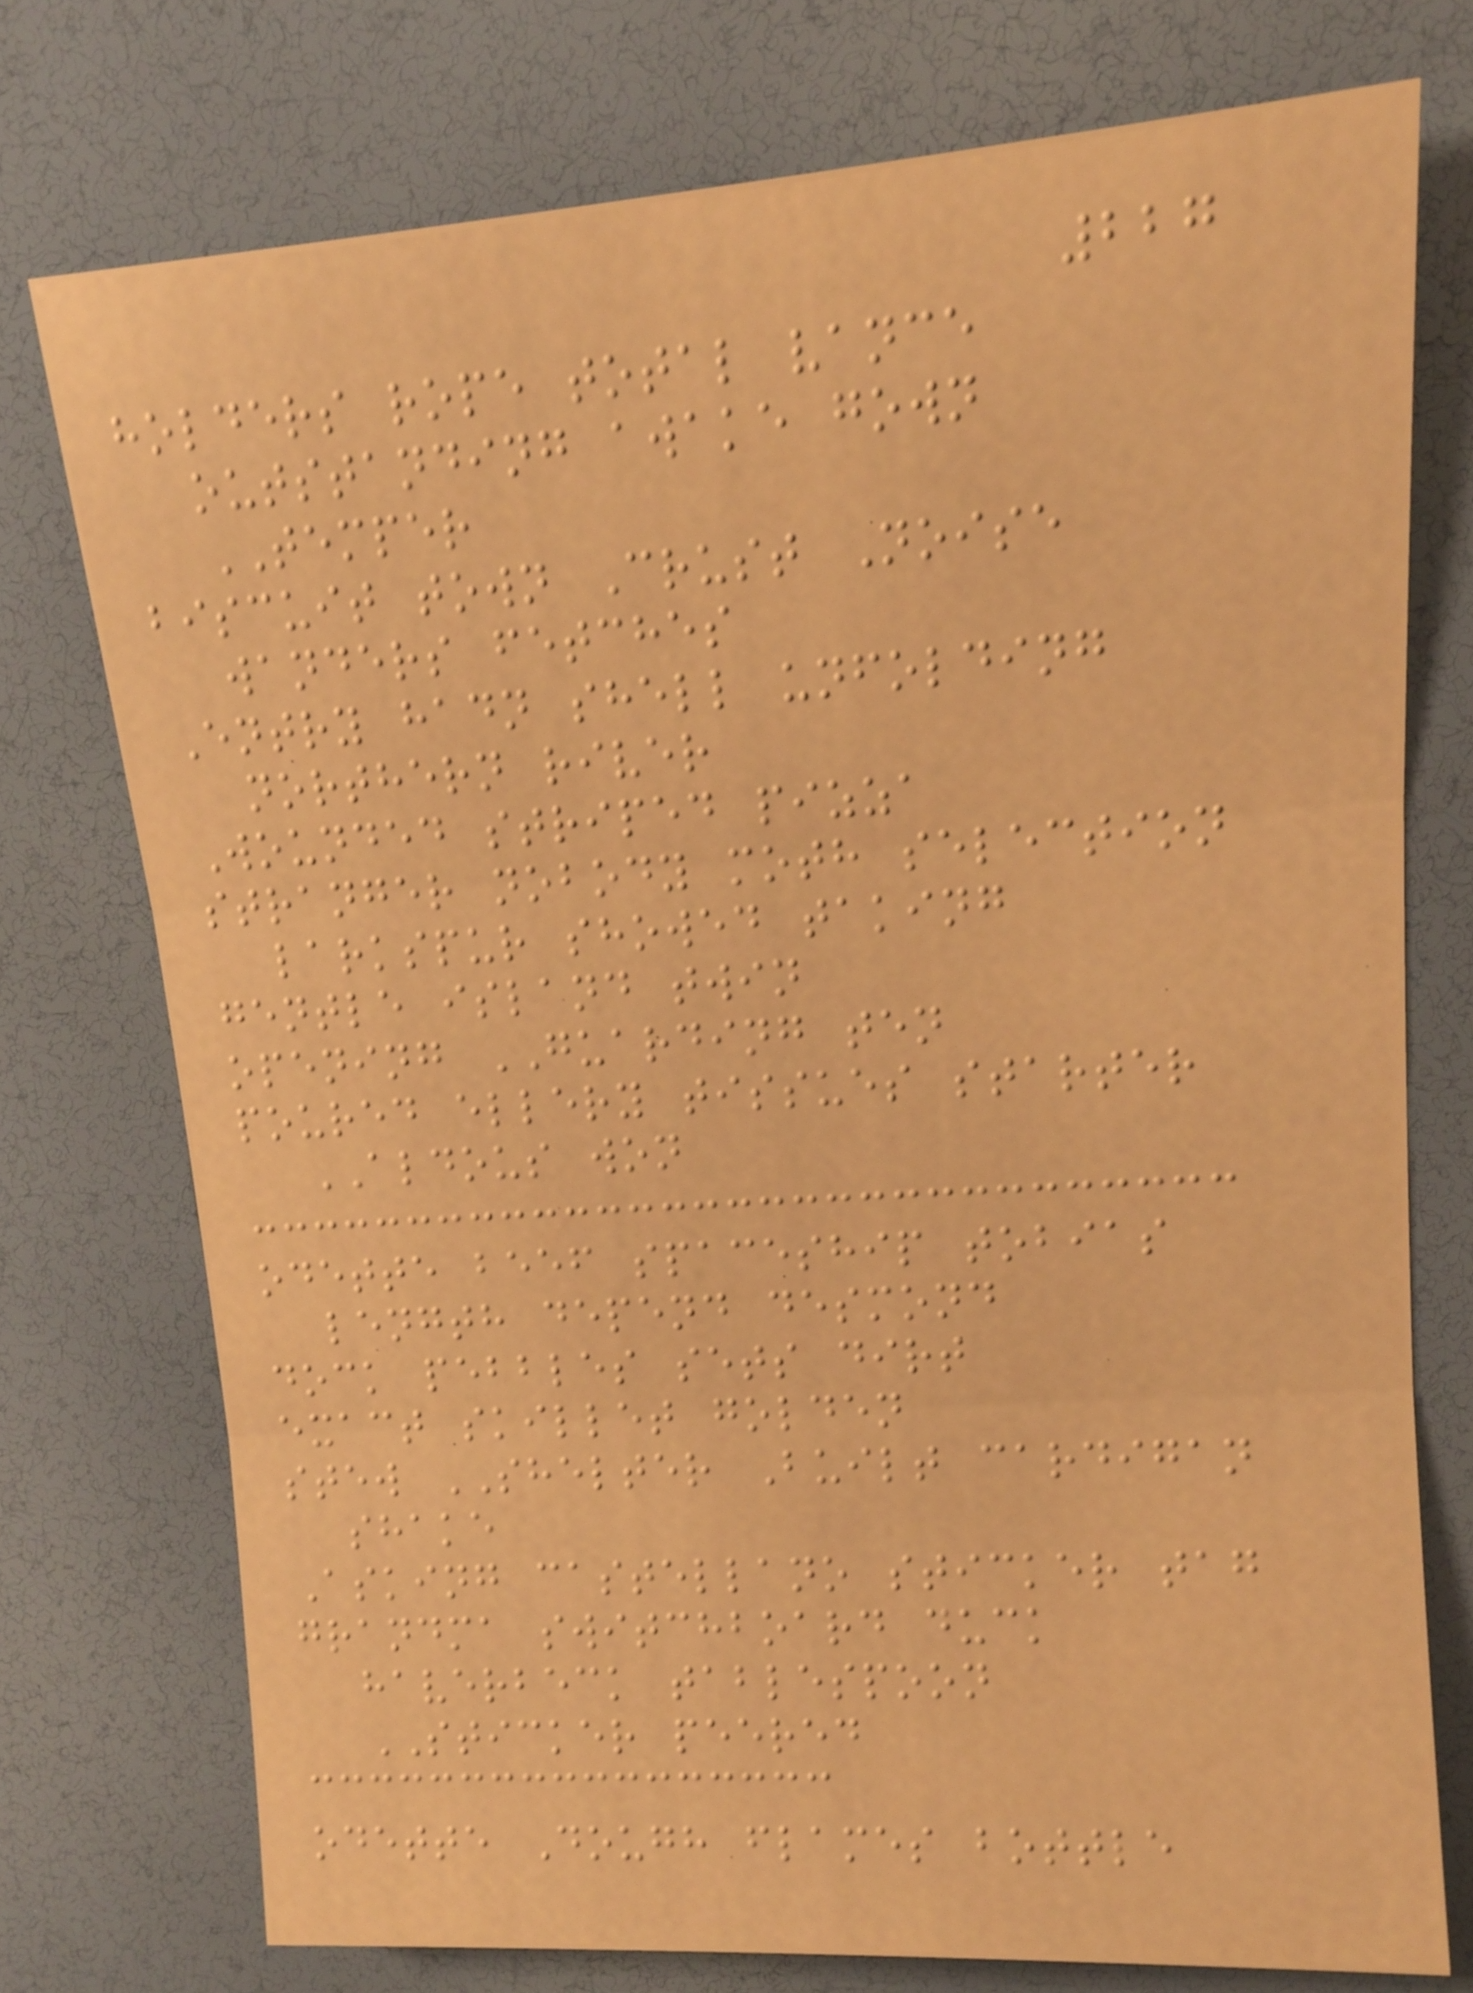227
holders rope total vance
outstanding awake gown
TEMPER
biscuit town Crust Noise
wanders fetches
Entry hadn shell unfolding
northern river
Wounded striped pizza
stranger nobody moth selection
larkspur showed taking
gentle island twin
opening GUARDING ten
poured ellery tissues starter
ALDOUS won
odette beef spaceship tobias
length depend desmond
dock pebbles sets dirt
exact skillet golden
stew SHELTER Built cardigan
shake
Asking castellano sticker tag
grandma switchboard duck
haverbeck tablespoon
STICKER peered
odette Dough flames bottle
